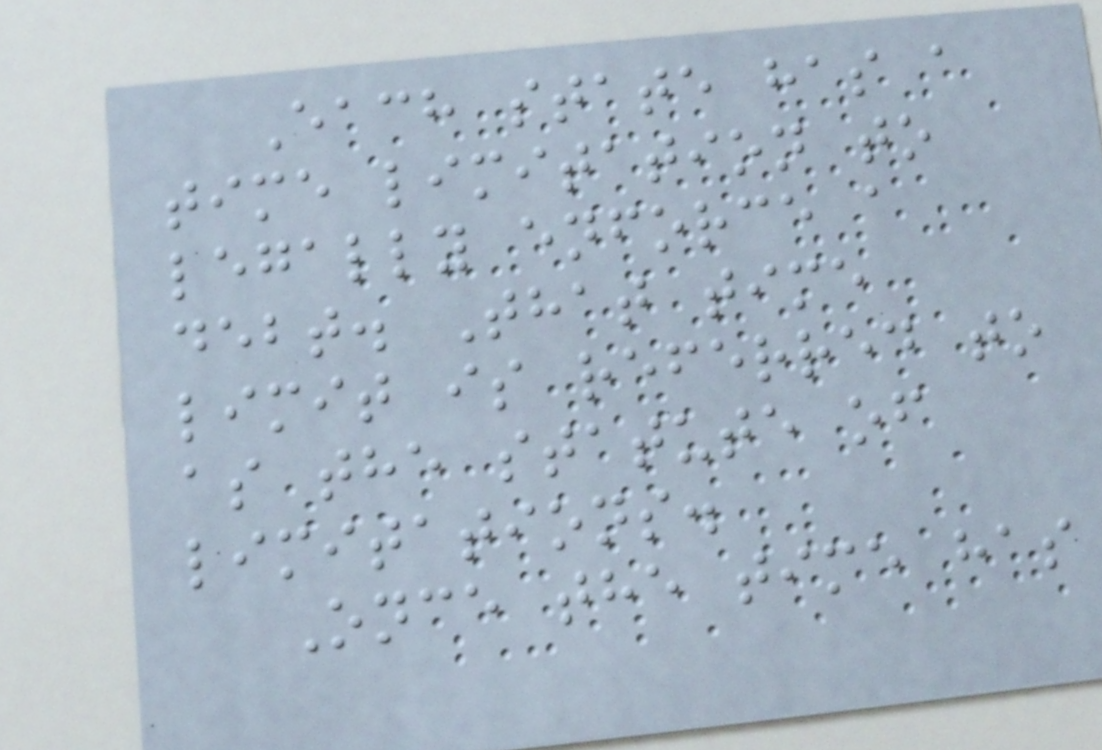Each state has a
time limitation to
legally enforce a
debt. That time
limit is referred to
as the statute of
limitations.
Once the time has
